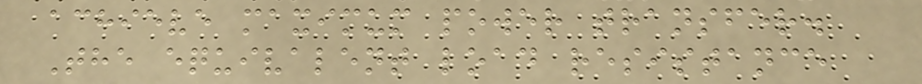achieve maximum power transfer.
The equivalent load resistance
